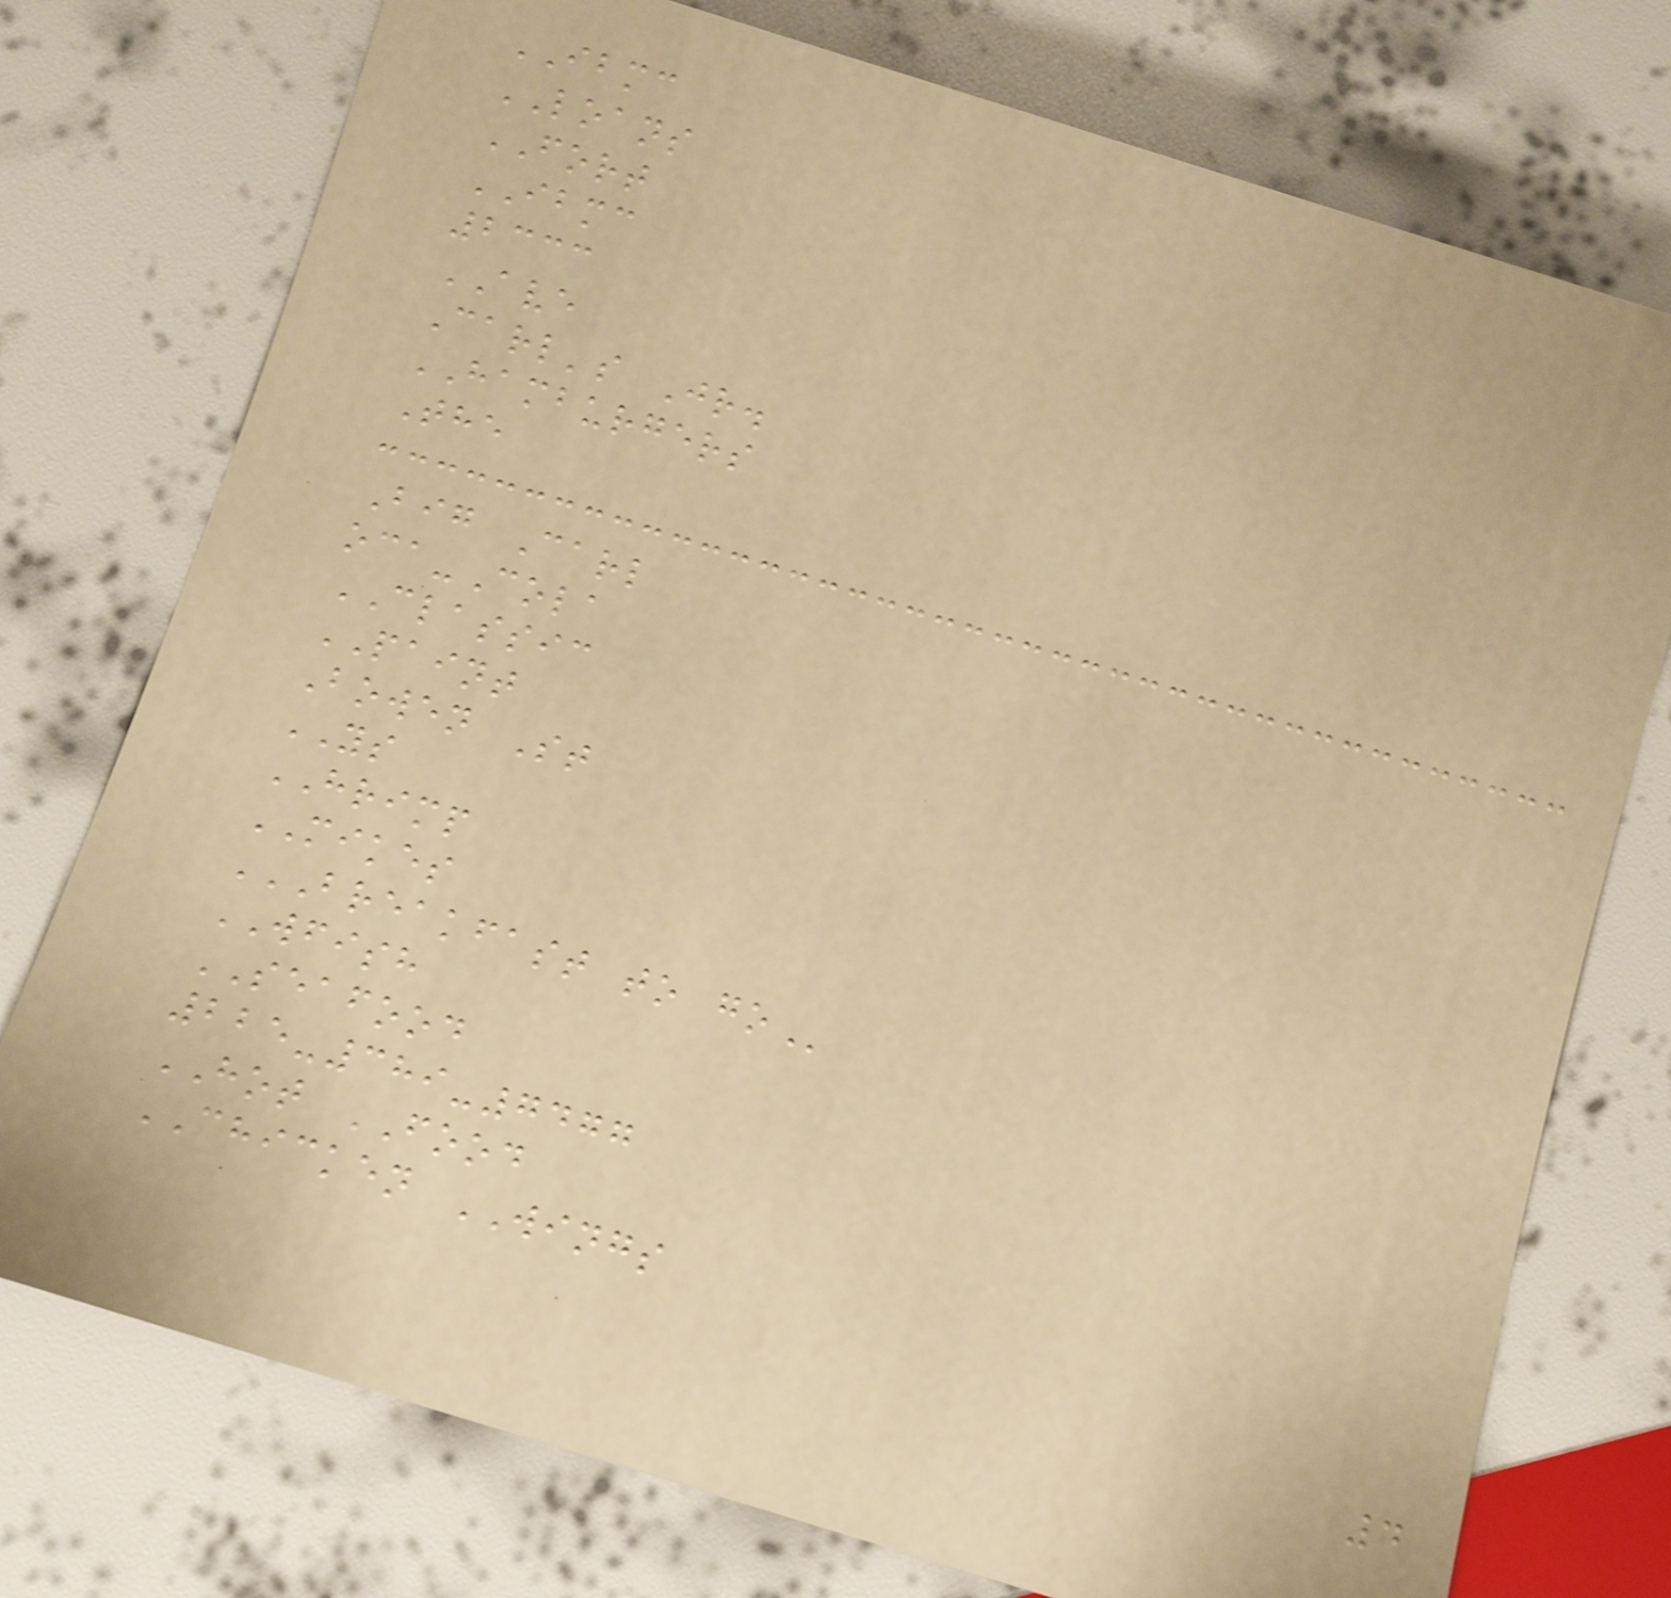IBMC
LOANS
FORT
IBMC
2333
AVE
Carl's Jr.
HAMBURGERS
The
Big Carl
oca-Cola
CLASSIC
PAINT
Bowen St
YS
HRIMP
MIKES
BREAKFAST TO GO
WFISH
SEAFOOD
225-389-7477
HOT FOOD
CHICKEN WINGS
4
